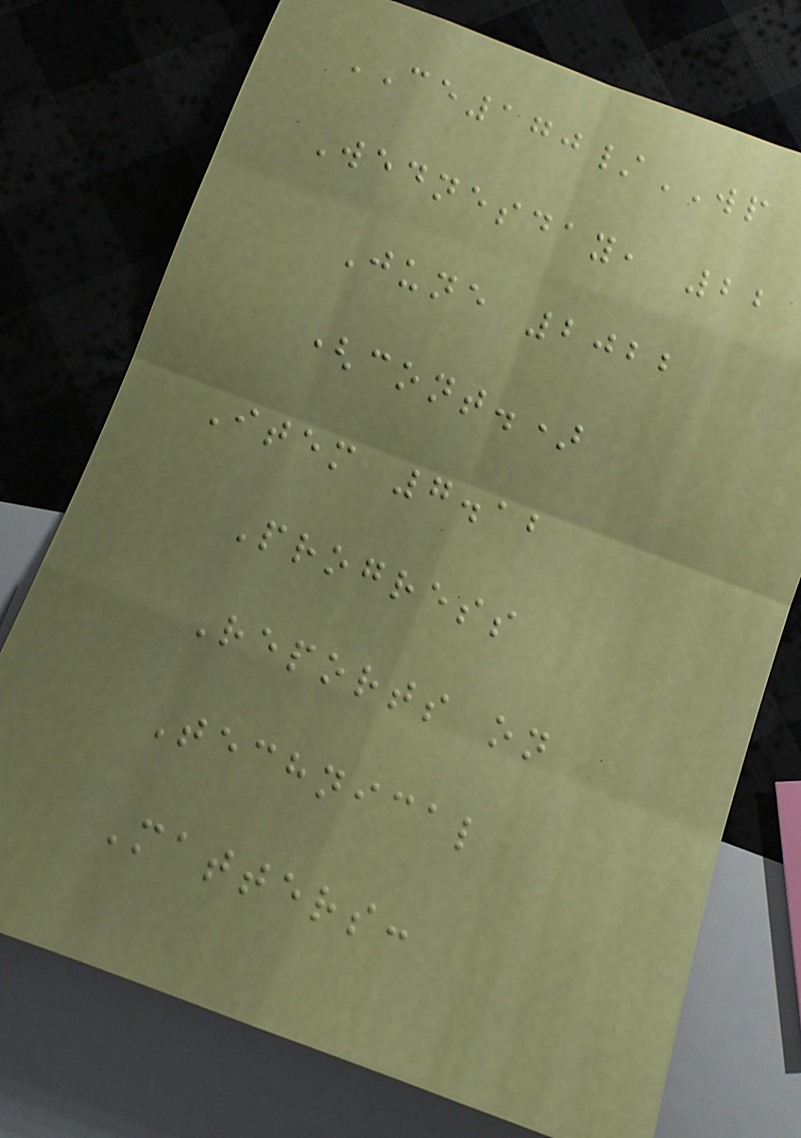CE170/WP
Wednesday, 22
June 2022
(cont.)
Item 7.12
Progress
Reports on
Technical
Matters:
